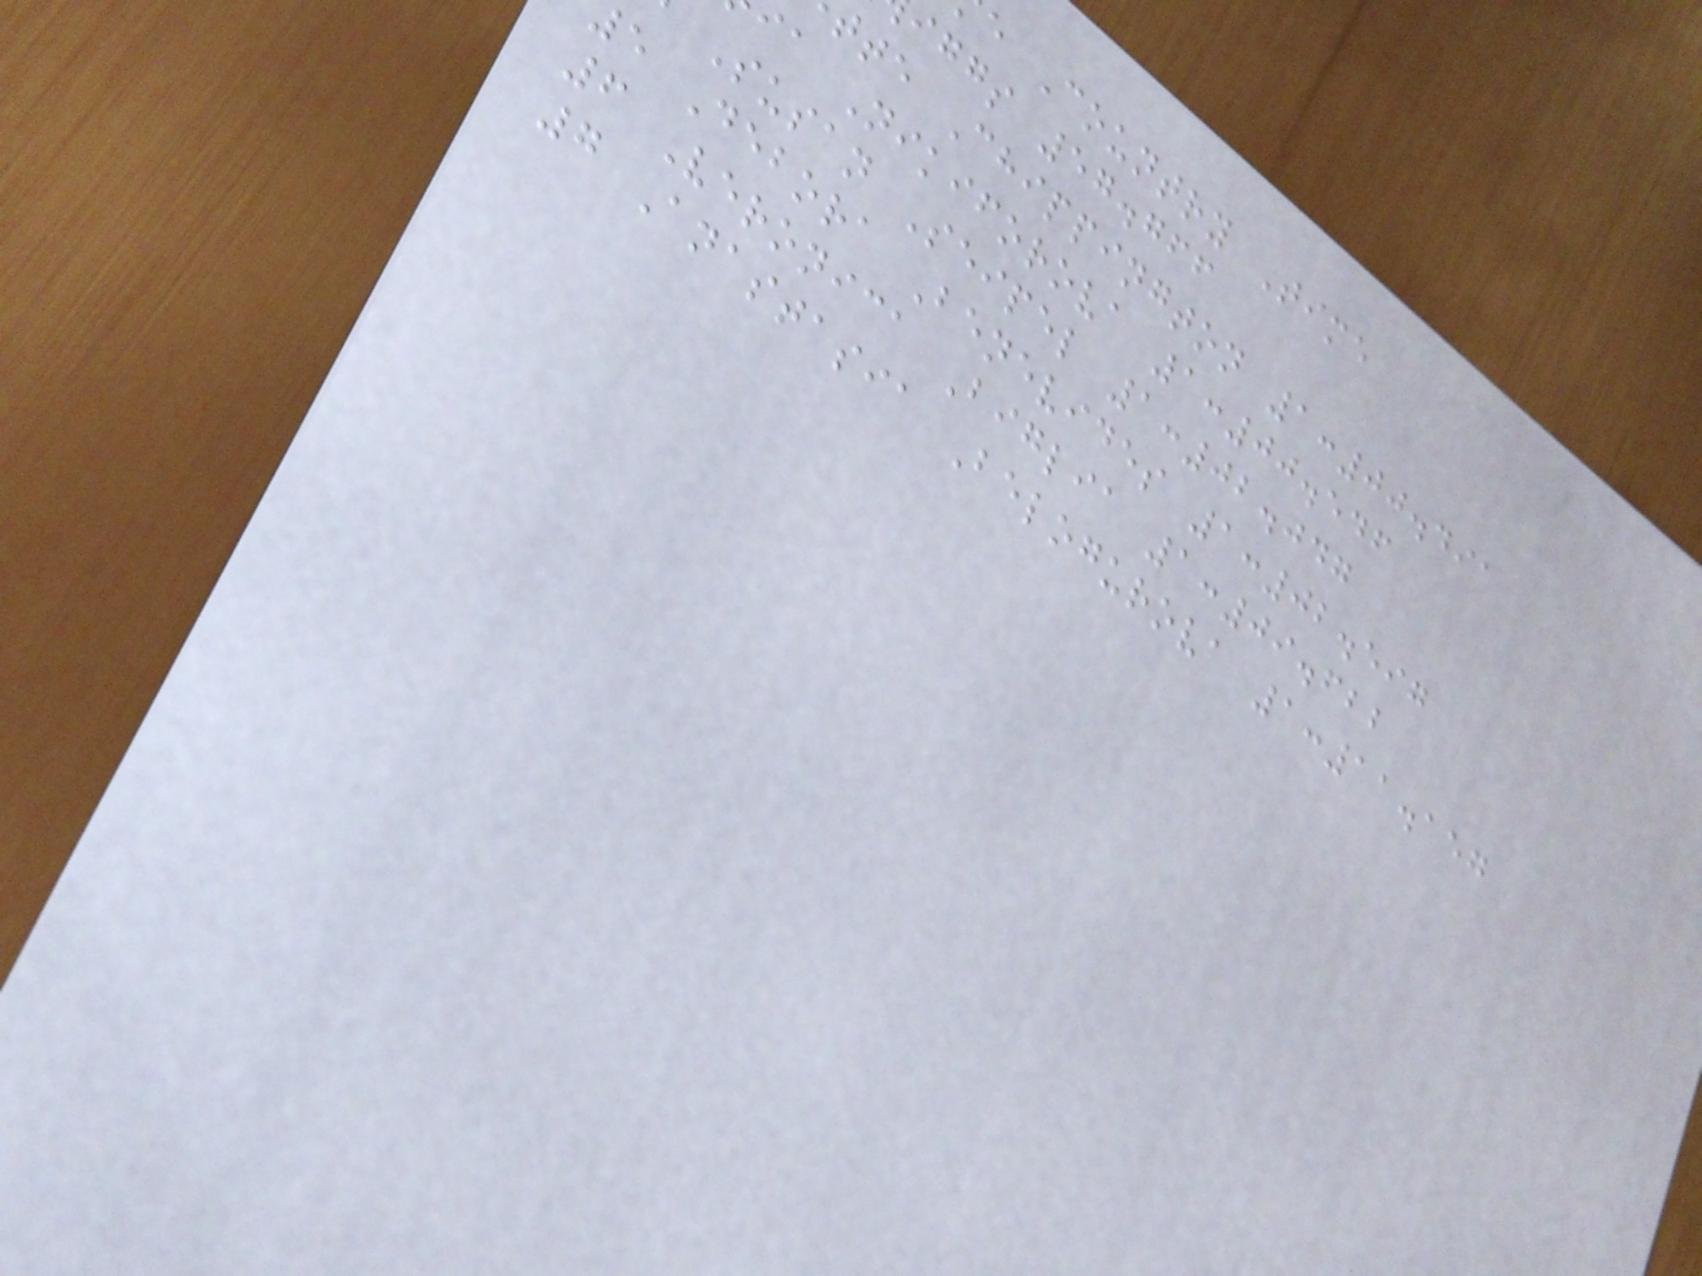e Country Time
iggs 57.766
tte Chippington 1:00.491
ia Nikiforova 1:00.546
Susan Seipel 1:02.047
e Debora Benevides 1:02.597
6 Veronica Biglia 1:09.622
7 Anastasia Belogurova 1:11.157
